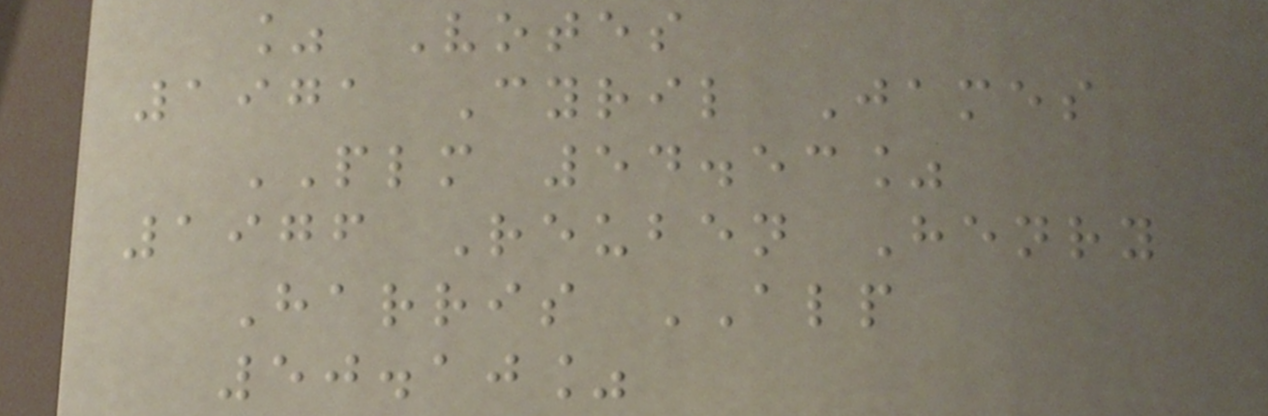% Votes
1971 Cyril James
PLM 54.53%
1976 Reuben Henry
Harris ALP
50.10%
